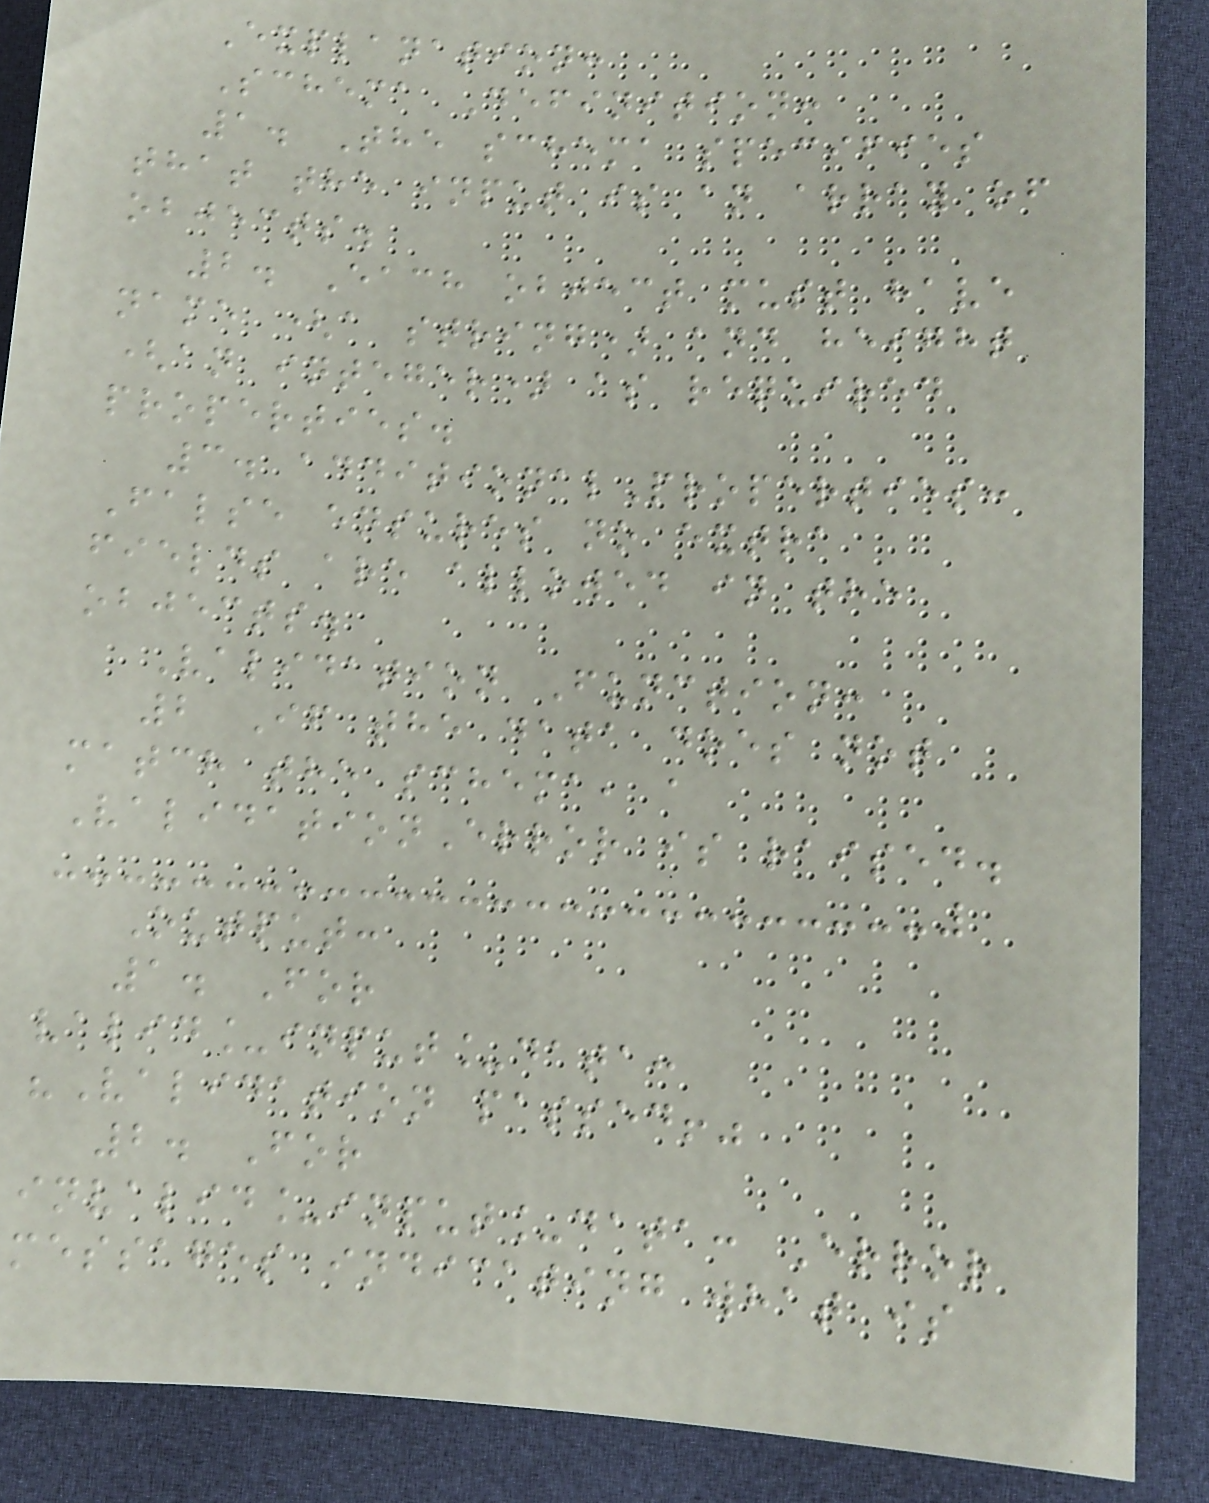Explanation:
Schema Definition:
1. The schema specifies
that the input is an array of
objects.
2. Each object must have
name (a string) and height
(an integer) as required
properties.
3. additionalProperties:
False ensures no extra
fields are allowed in the
objects.
Validation Function:
2 If the data does not
match the schema, a
ValidationError is raised.
Output:
1. For
valid_input_data:
"Validation passed!"
2. For
invalid_input_data: Error
messages indicating what is
